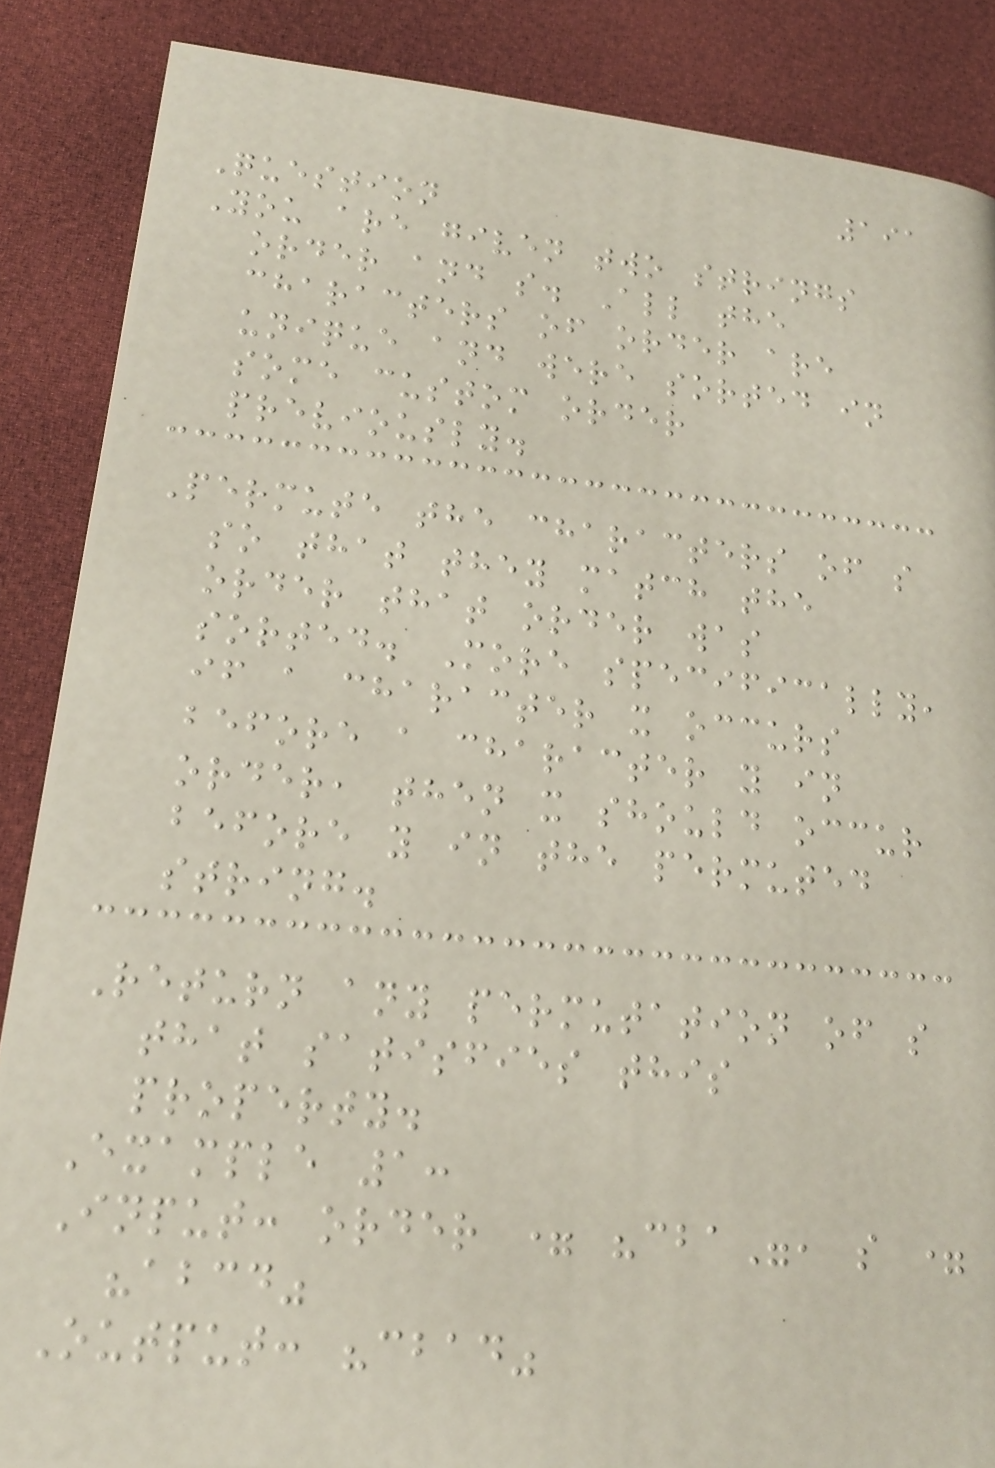191
Question
You are given two strings
order and s. All the
characters of order are
unique and were sorted in
some custom order
previously.
Permute the characters of s
so that they match the
order that order was
sorted. More specifically,
if a character x occurs
before a character y in
order, then x should occur
before y in the permuted
string.
Return any permutation of s
that satisfies this
property.
Example 1:
Input: order = "cba", s =
"abcd"
Output: "cbad"
